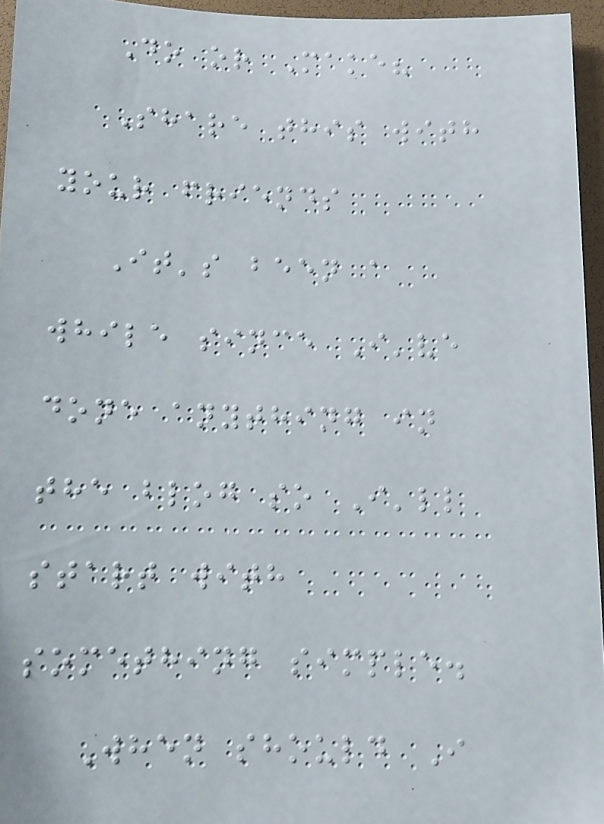Do or Make?
Share this with
your friends
It's been a
while since I've
done anything in
the blog so I'll
start with
something simple.
When should I
